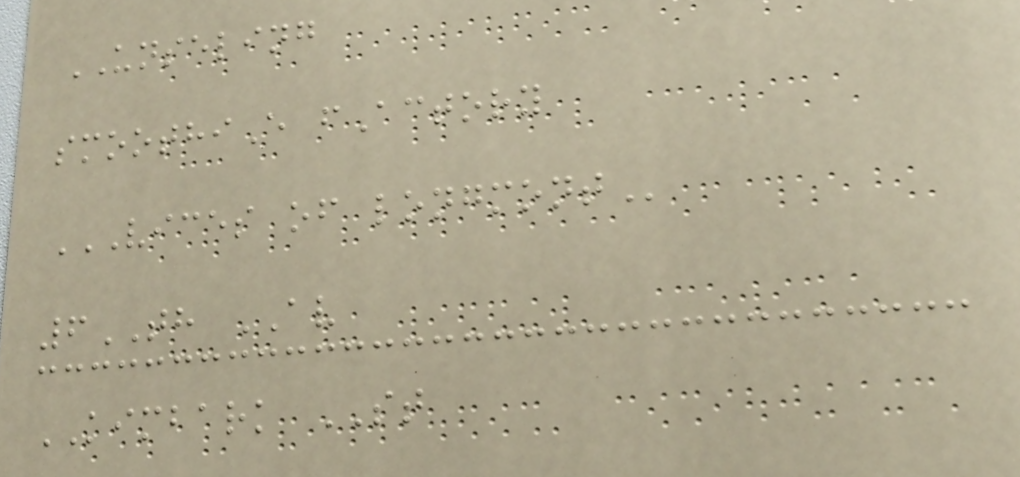UNSELING
smoothiE fActory
VICES OF LONGMONT
6TH AV
KIMBARK ST
